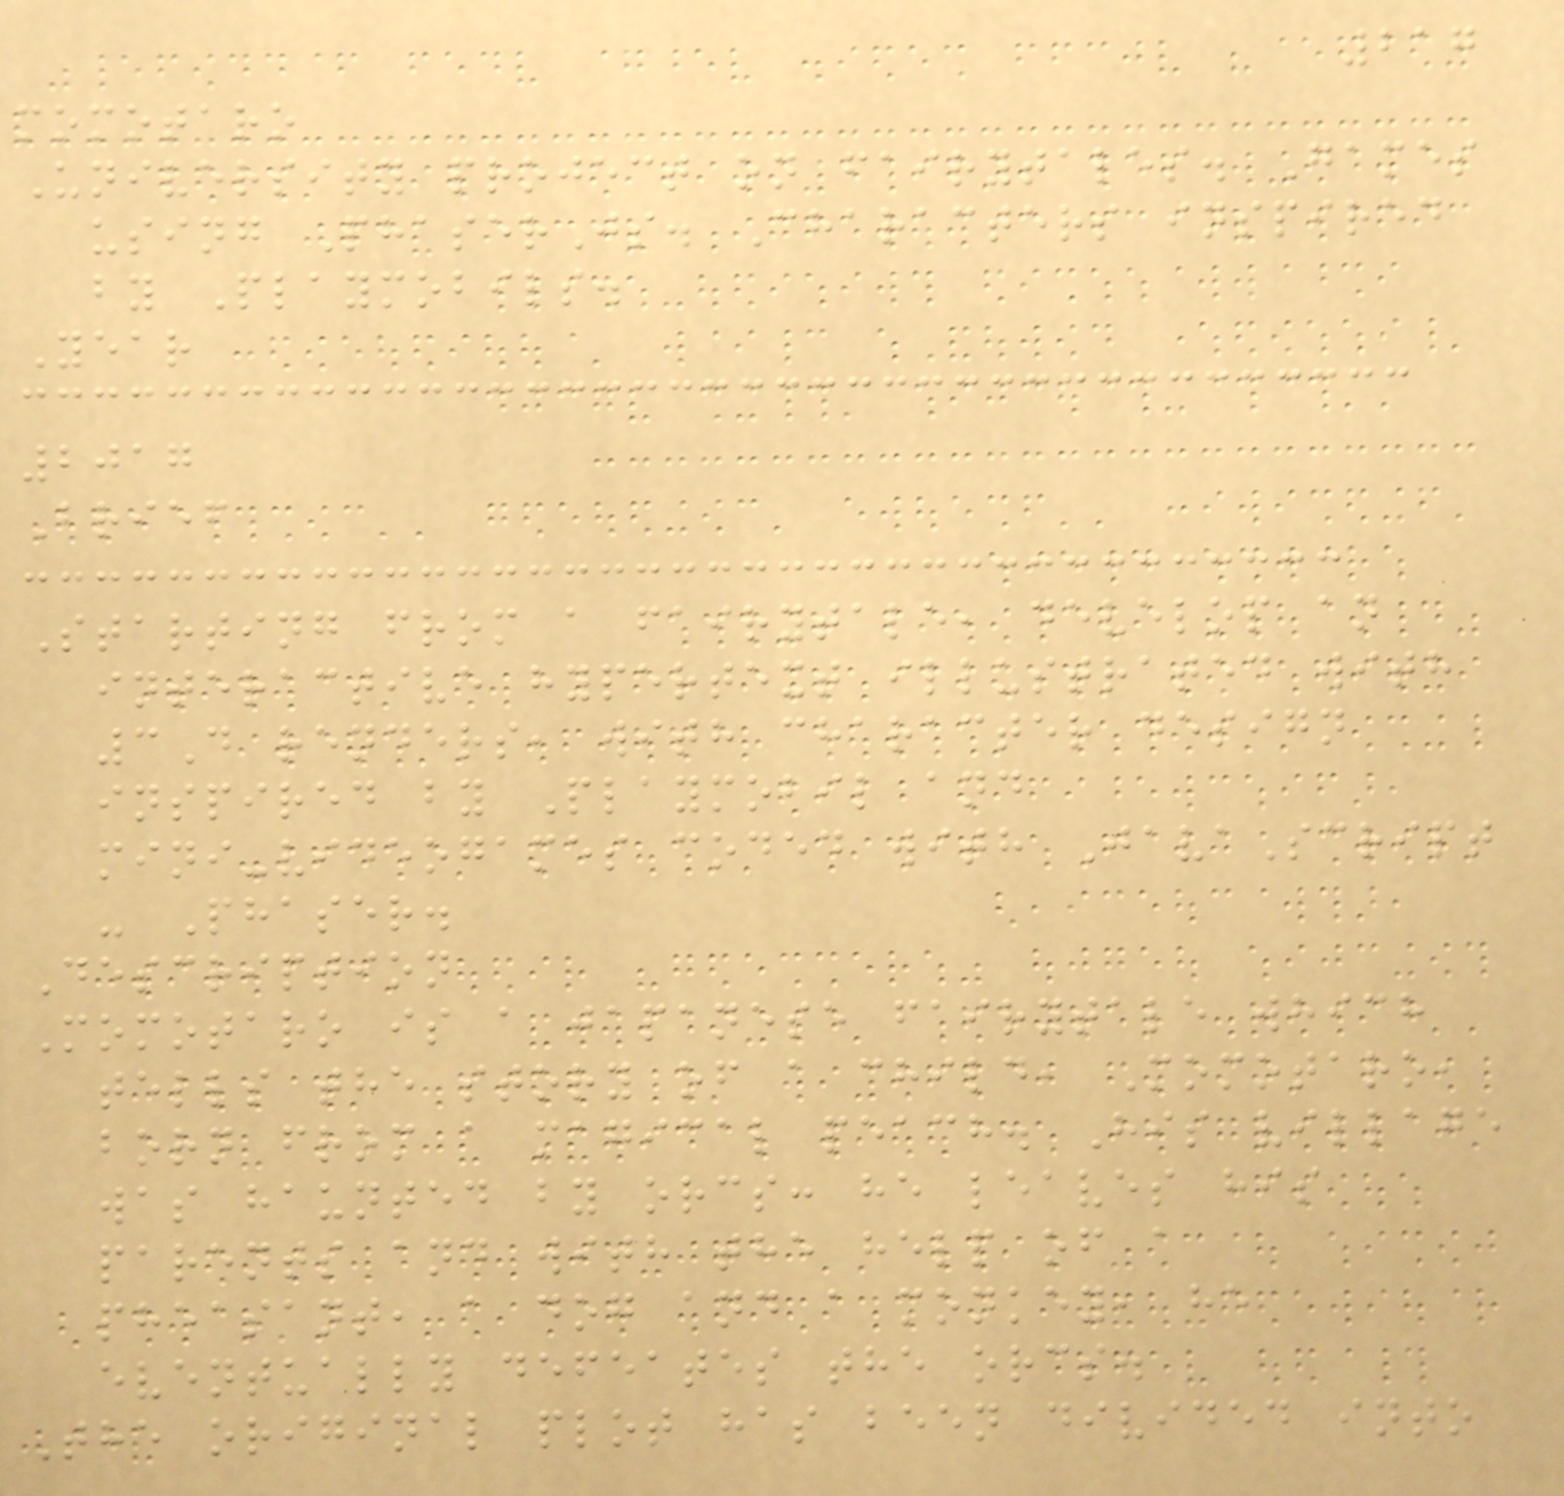217
momotaro
University project on fairytales. Games
using PhaserJs. Characters inspired
by Playmobils.
Year
2017
Brief
Starting from a fairytale, develop an
interactive hypertext illustrated with
3D renders, with character design
inspired by Playmobil and
mini-videogames coded with JavaScript
- Phaser.
Description
Momotaro is a japanese fairytale which
tells the story of a child, Momotaro,
born from a magical peach. His village
was haunted by orcs: he leaves his
parents and with the help of a
pheasant, a dog and a monkey, he
eventually defeates the orcs.
The original plot has been divided into
